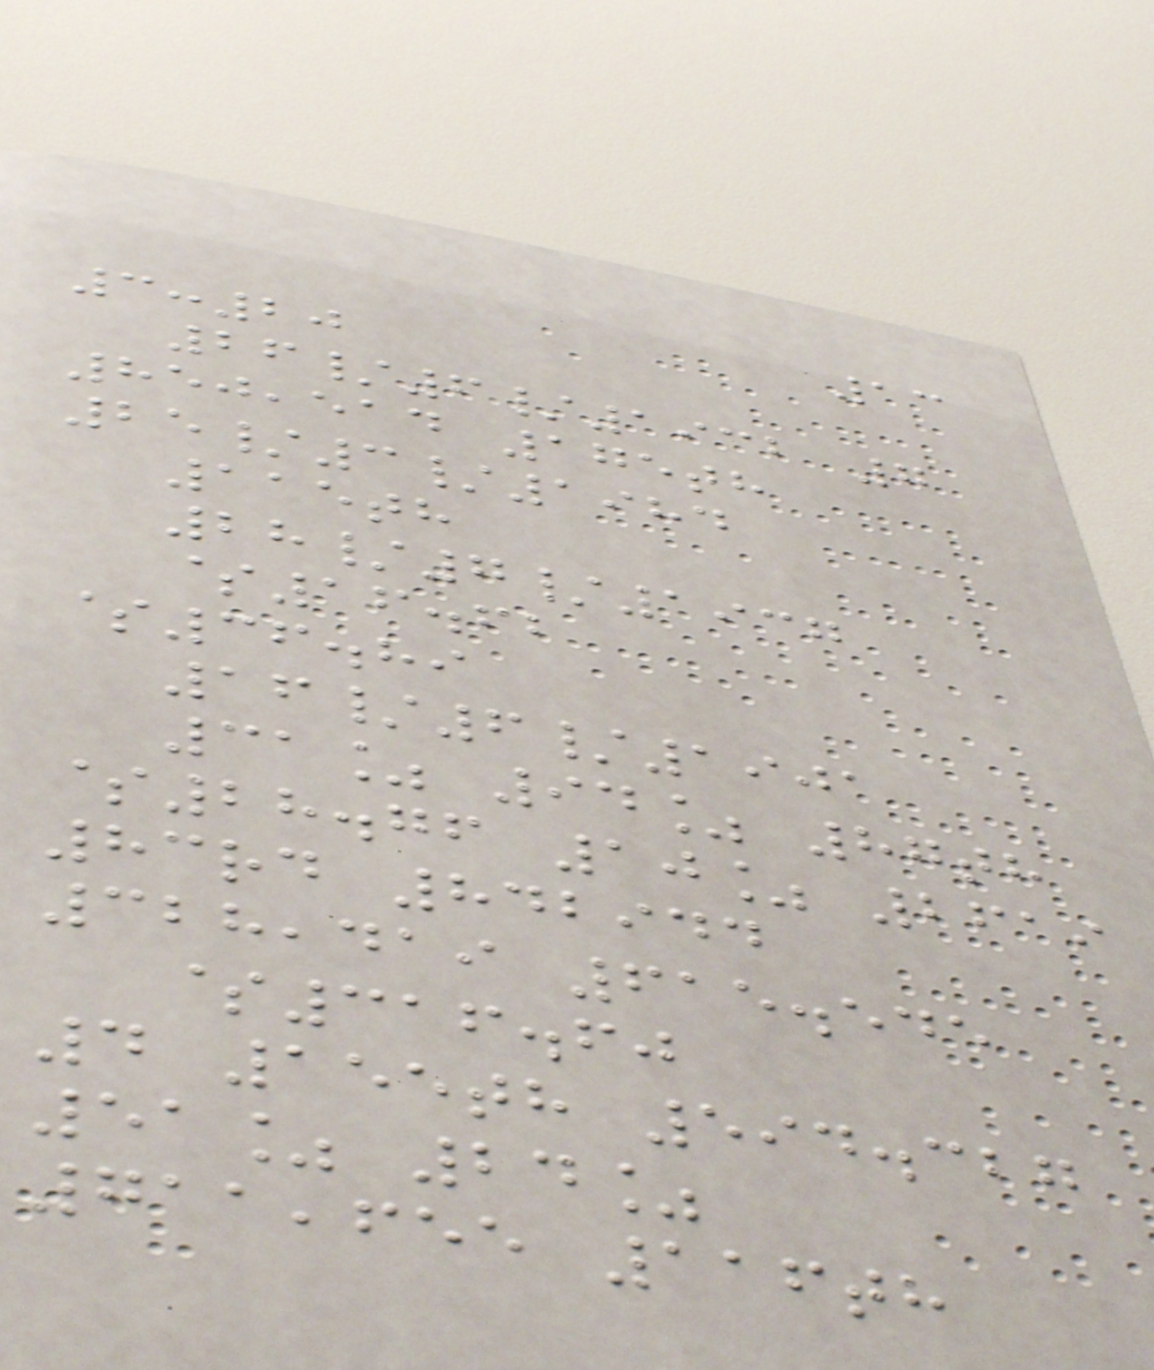13
3:20
26/6/1932 7
850,514 175th
25/3/1984
115th
28/7/1937
$16.62
$36.89
16/6/1901
31% 94% 87th
$28.76 10% 2619
83rd 842944
328,419 615.545
$316.60
4 155th 594.327
51% 24%
711,655 116th
